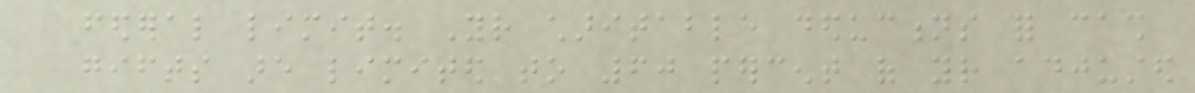federal limit. Your charitable deductions for cash
gifts are limited to 60 percent of your adjusted
